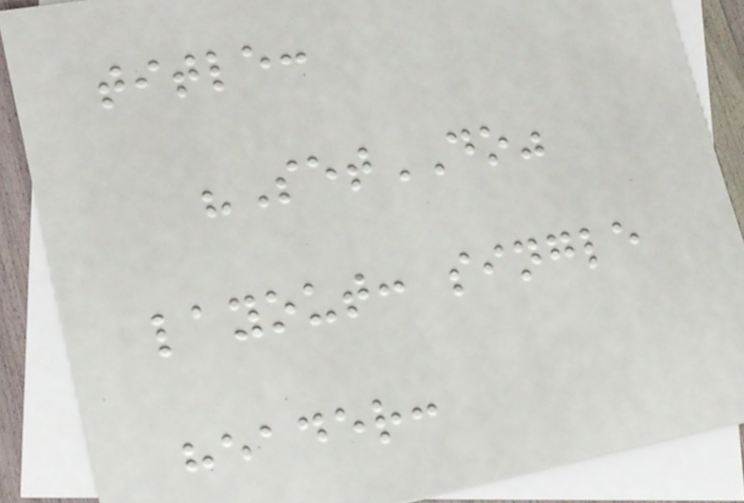title:
"SetDO"
layout: single
header:
